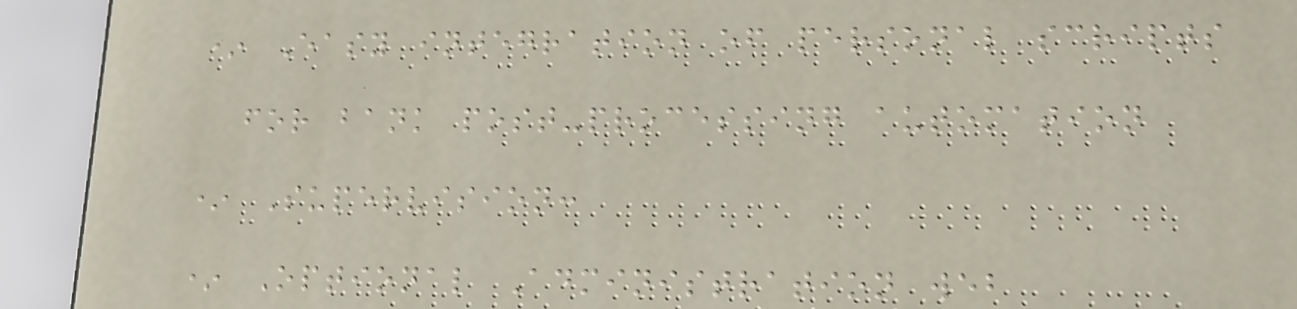* Easy integration of personal scripts
for bank post-processing automation
* Supervision:
* Optional Administration web
